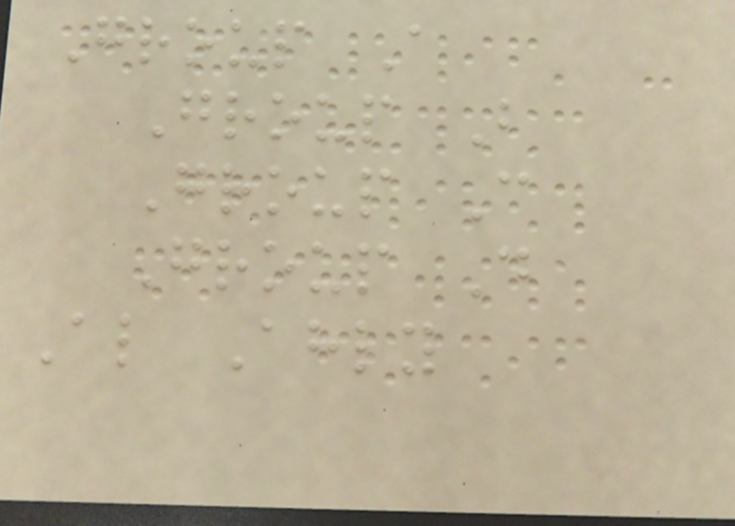Group A
Group B
Group C
Group D
Al Ahly
